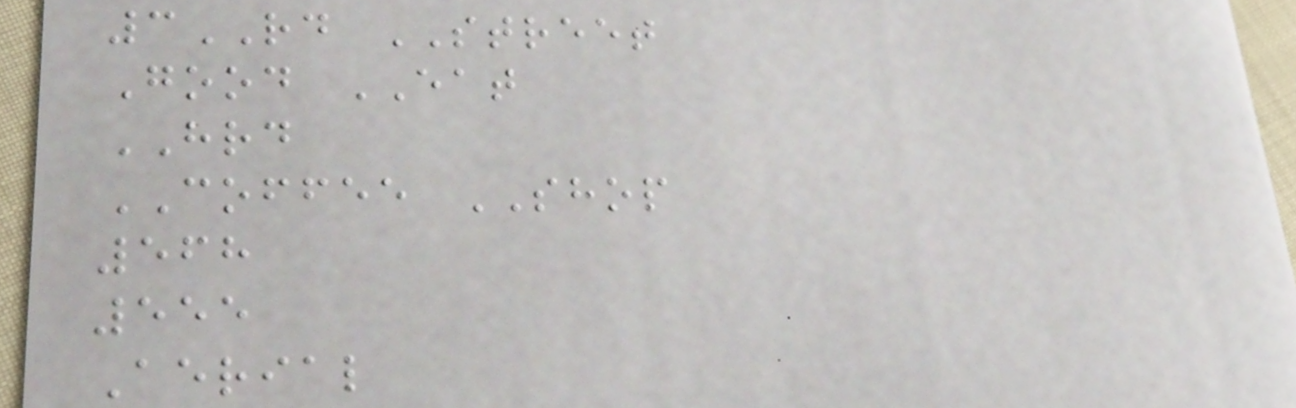3RD STREET
Good EAT
HRD
COFFEE SHOP
568
555
Aerial
